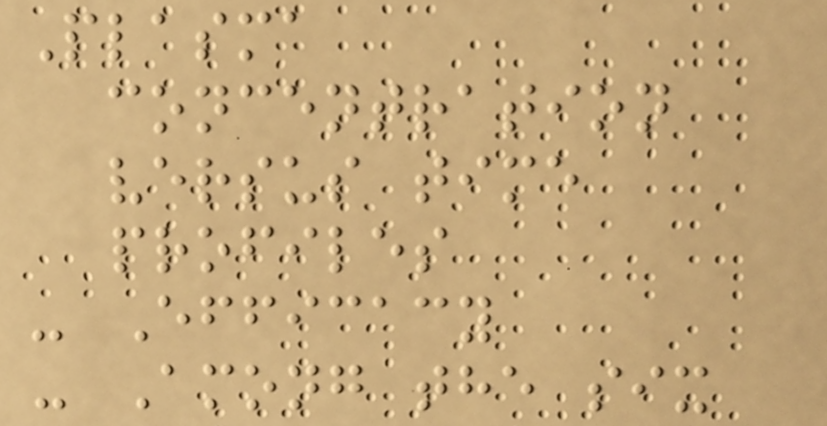Plasma
concentration
versus time
profiles
- Efficacy
- Among the six
